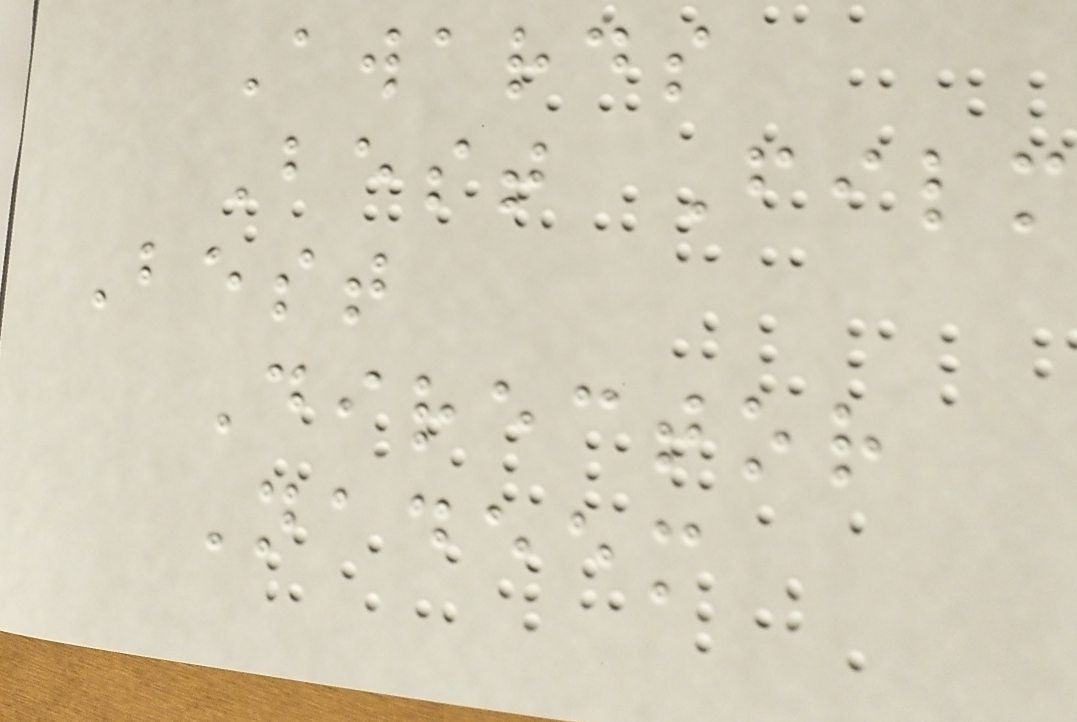Awards
Best Film
Best
Director
Nadeem
